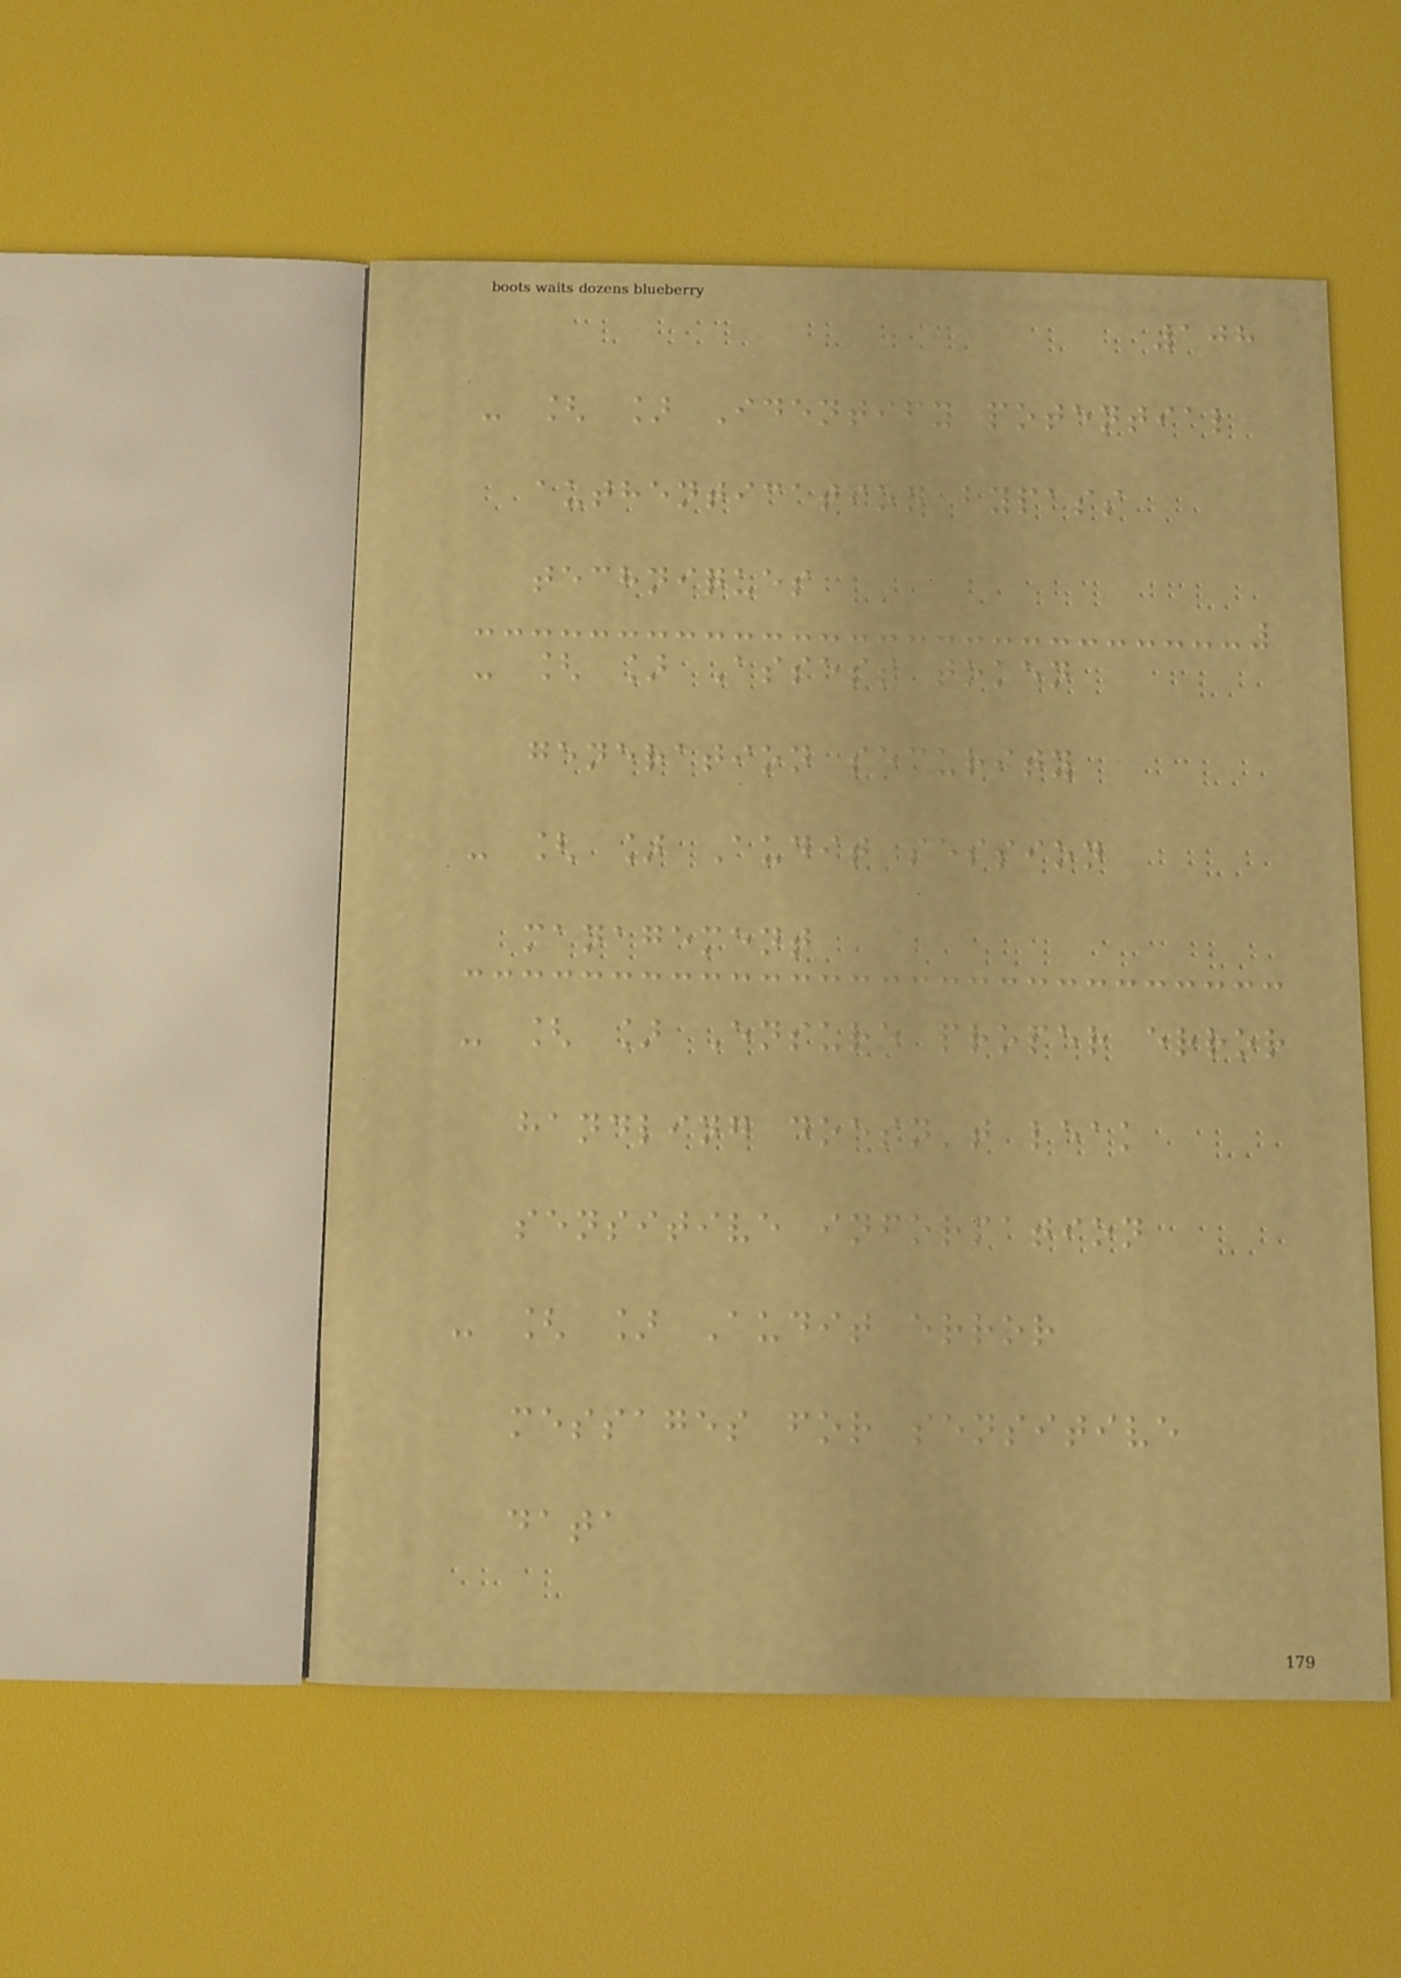108
- [ ] Identify potential
authentication bypass
techniques
- [ ] Assess token
generation security
- [ ] Audit session
management
- [ ] Ensure proper error
handling doesn't leak
sensitive information
- [ ] Audit error
messages for sensitive
data
